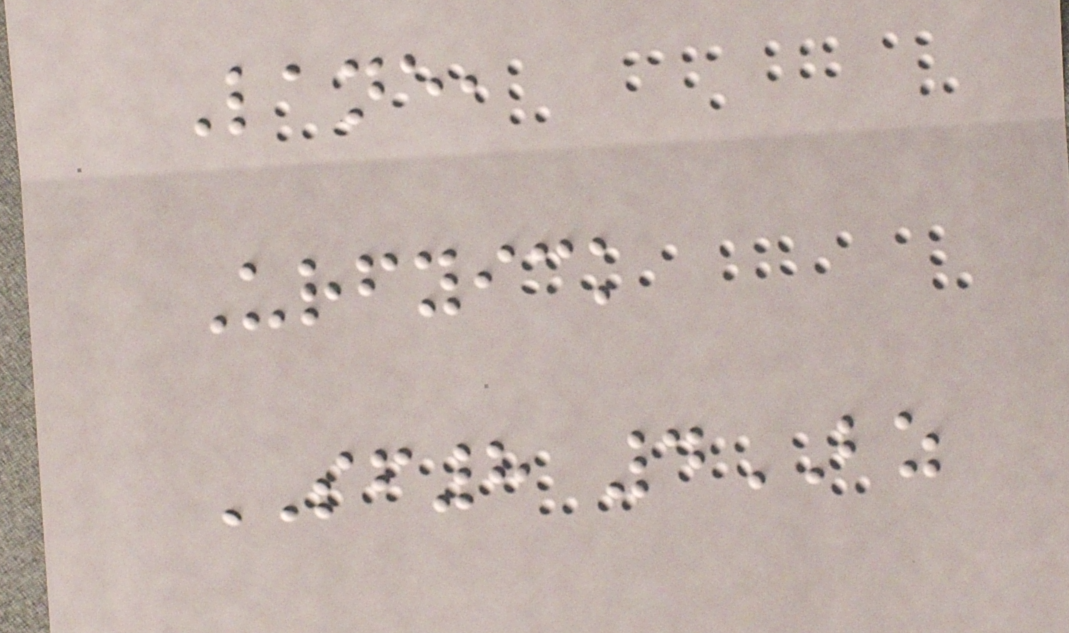Lane,
Urfyick
SF8 4BZ
